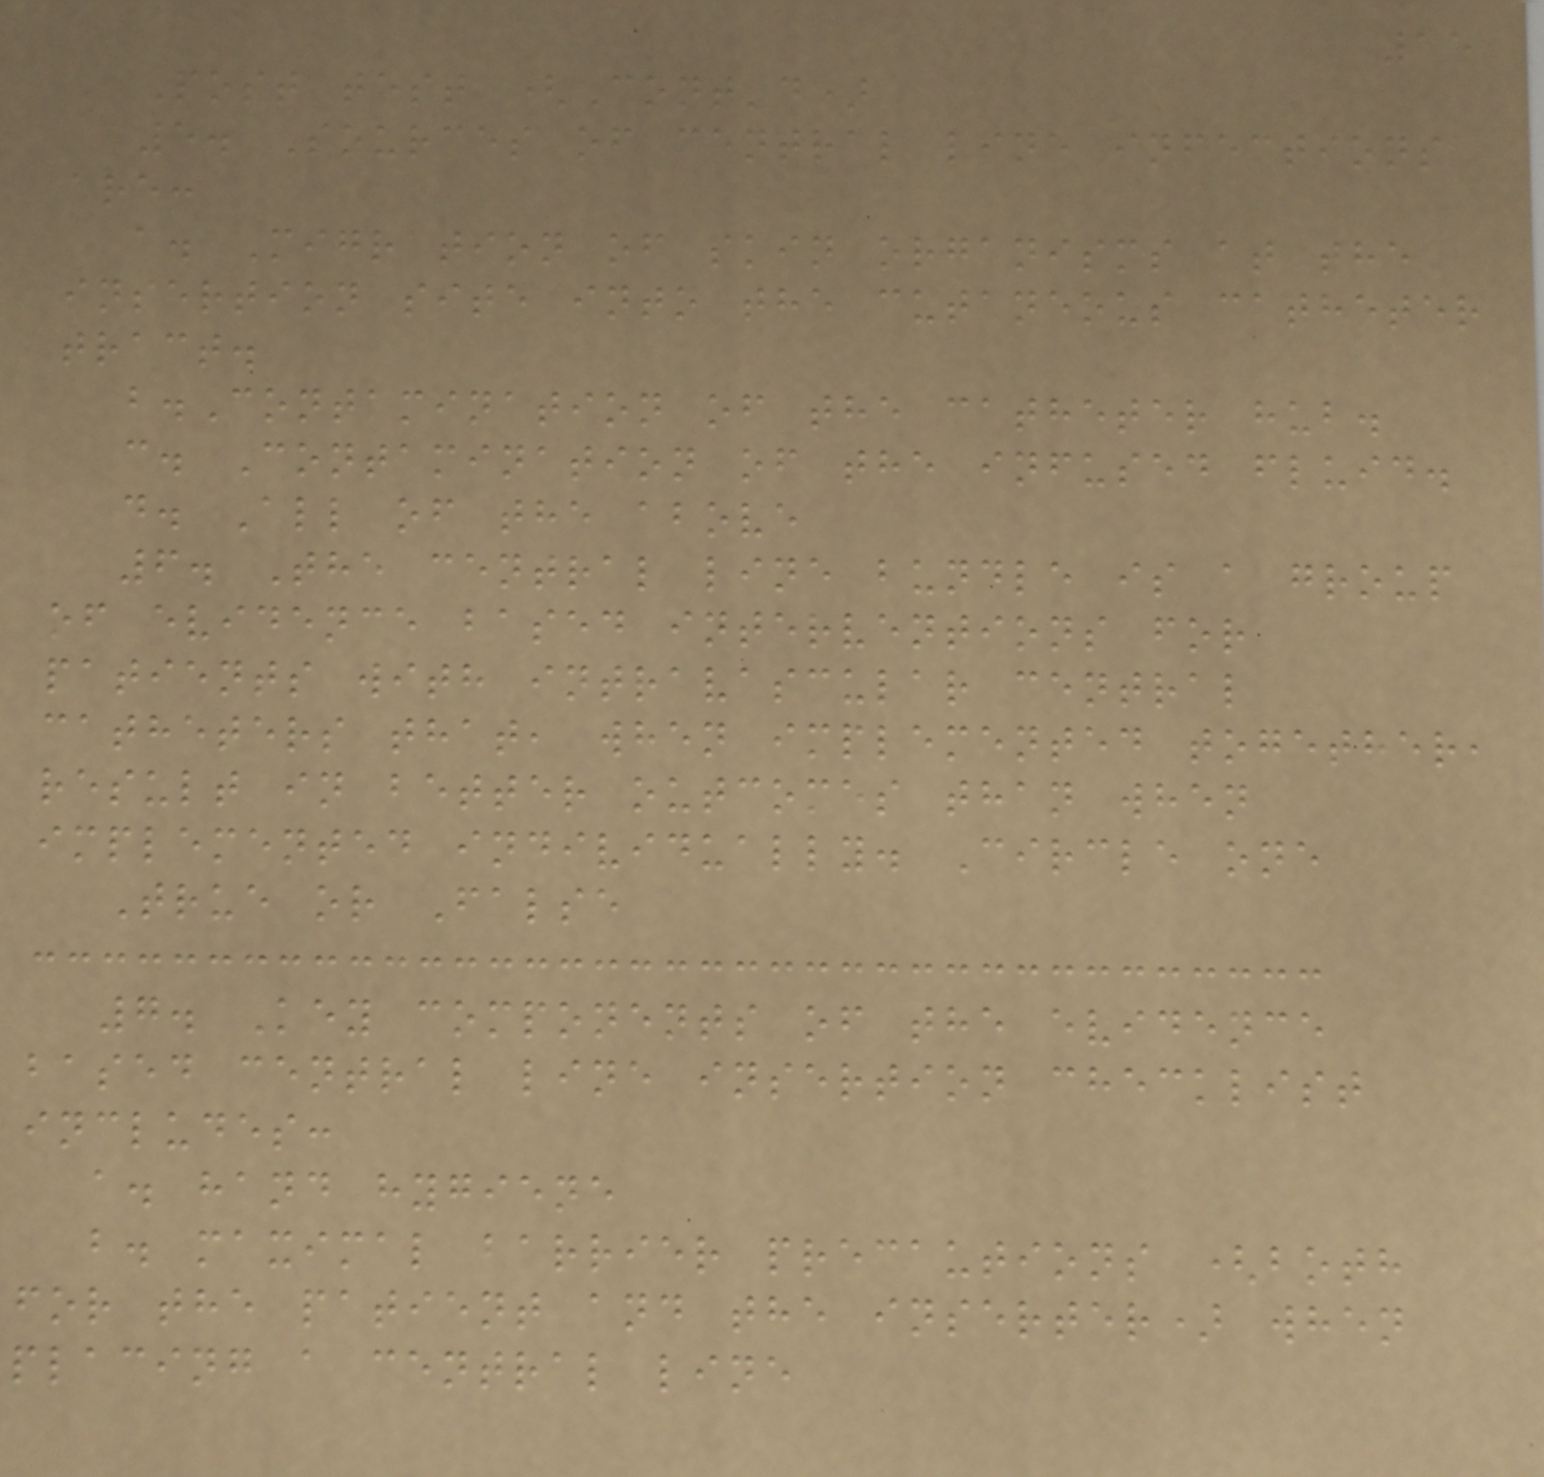15
Post test (Cont'd)
5. Sources of central line infections
are:
a. Migration of skin organisms at the
insertion site into the cutaneous catheter
tract.
b.Contamination of the catheter hub.
c. Contamination of the infused fluid.
d. All of the above
6. The central line bundle is a group
of evidence based interventions for
patients with intravascular central
catheters that, when implemented together,
result in better outcomes than when
implemented individually. Circle one
True or False
7. Key components of the evidence
based central line insertion checklist
includes:
a. hand hygiene
b. maximal barrier precautions (both
for the patient and the inserter) when
placing a central line
